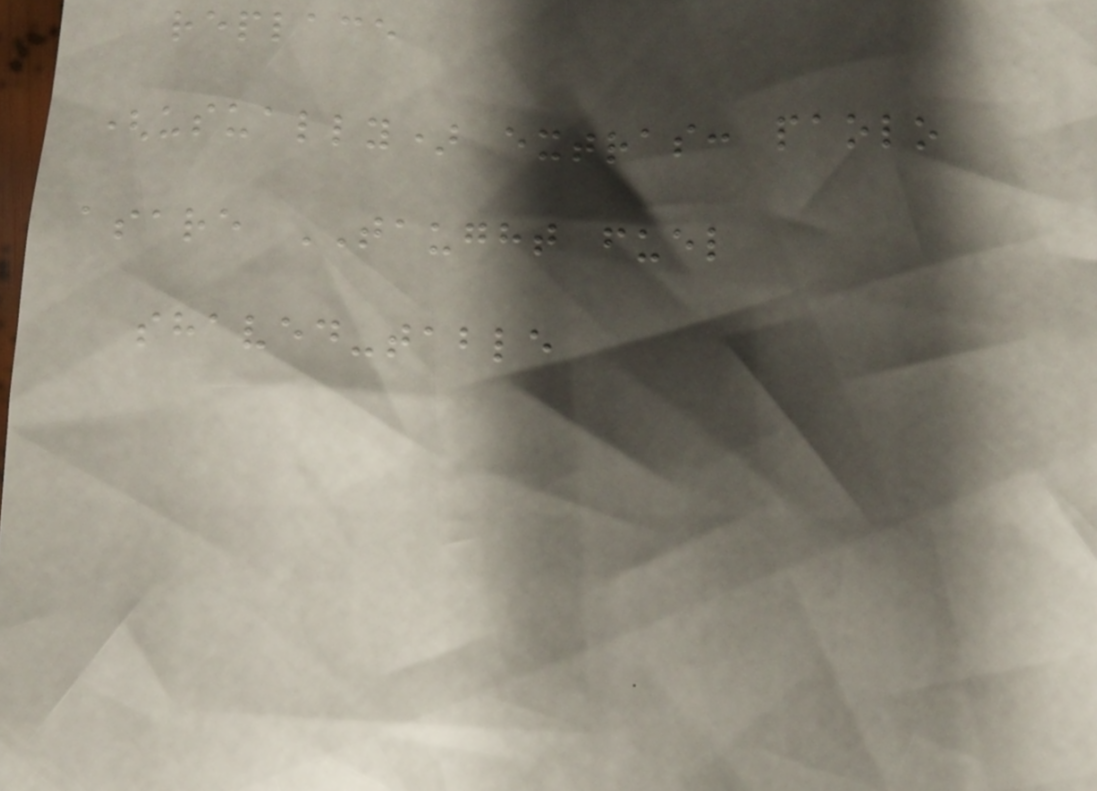replace
(usually) extras: paolo
asare TAUGHT fuel
shaved-table
